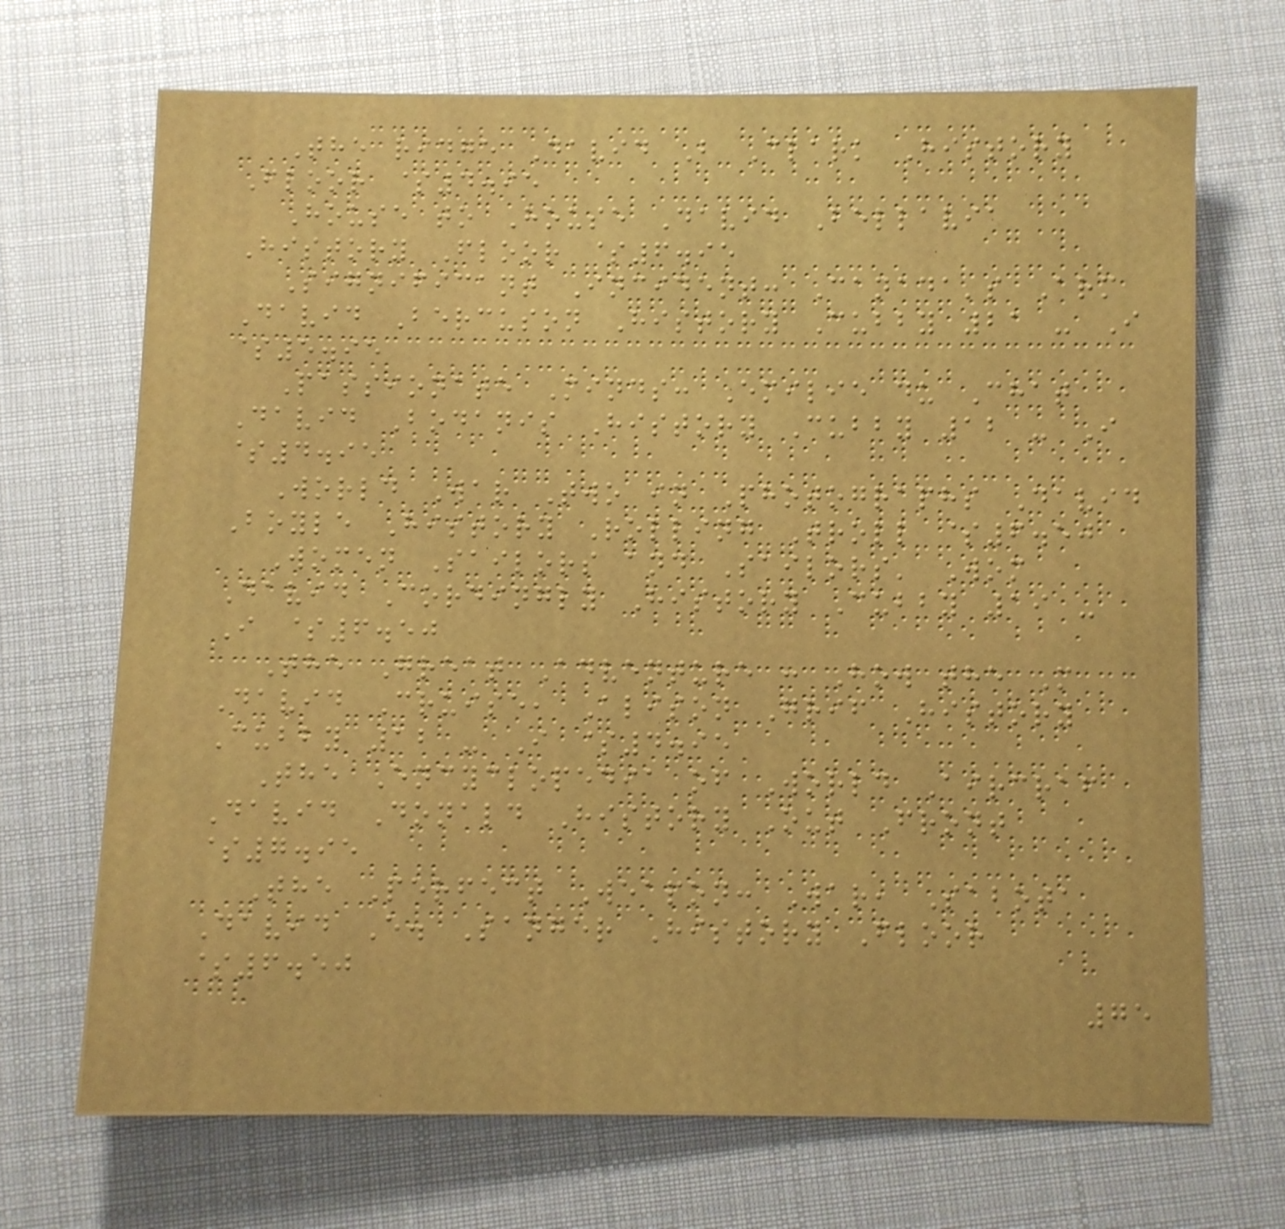The ridge David B Clark History
Floor $4.95
House to House David Bellavia
History Floor $6.95
Significant Incident: Canada's Arm
David Bercuson History Cubby 21 - I
$5.95
Passionate Minds: Emilie du Chat
David Bodanis History Cubby 12 - I
$4.95
World War Two in Photographs David
Boyle History Rolling Troll $6.50
Women Sailors and Sailors' Wom
David Cordingly History Cubby 19 -
I $6.50
The Great Adventure : How the M
David Cruise, Alison Grif History
Cubby 12 - I $4.95
The Encyclopedia of World Aircraf
David Donald History Out Front
$7.95
The Perfect Weapon: War, Sabota
David E. Sanger History Floor
$6.50
75
